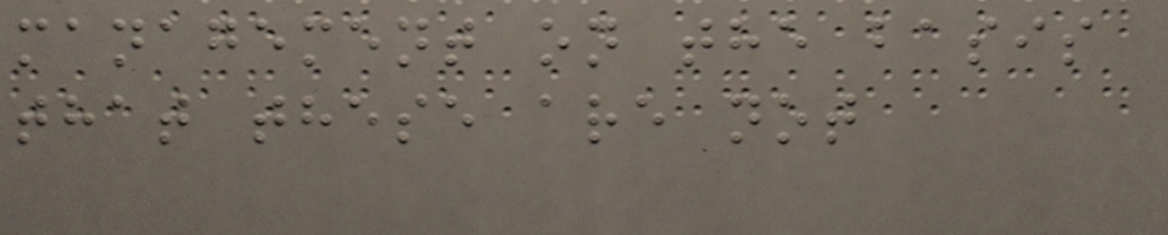management on the basis
that these are not
